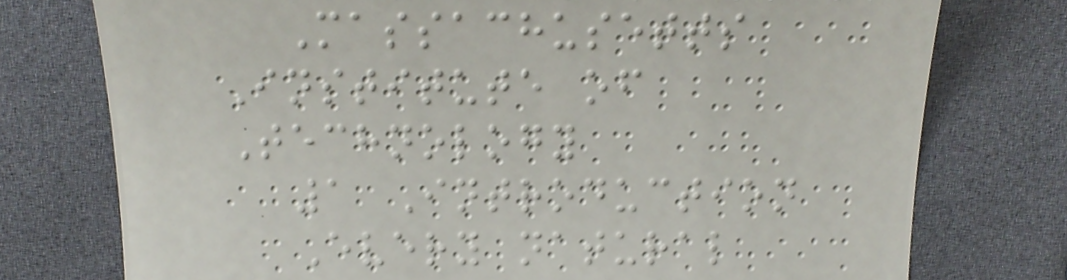Massachusetts
Institute of
Technology
1 Introduction
Every natural
